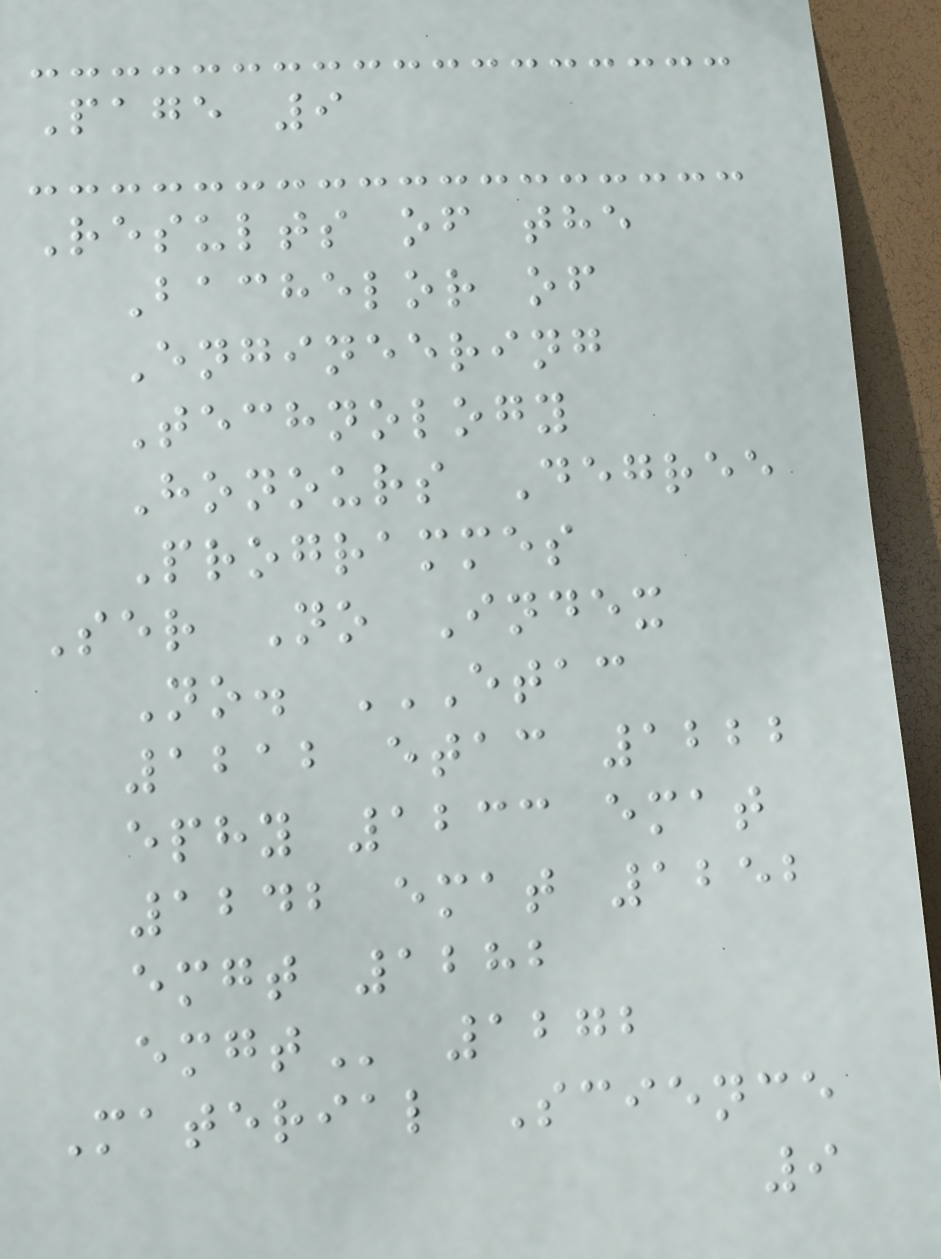Page 9
Results of the
Bachelor of
Engineering
Technology
Honours Degree
Programmes
Ser No Index
No. ETAC
1212 ETAC 1222
EPHY 1233 EMAT
1242 EMAT 1252
EMGT 1282
EMGT 1272
Material Science
9
